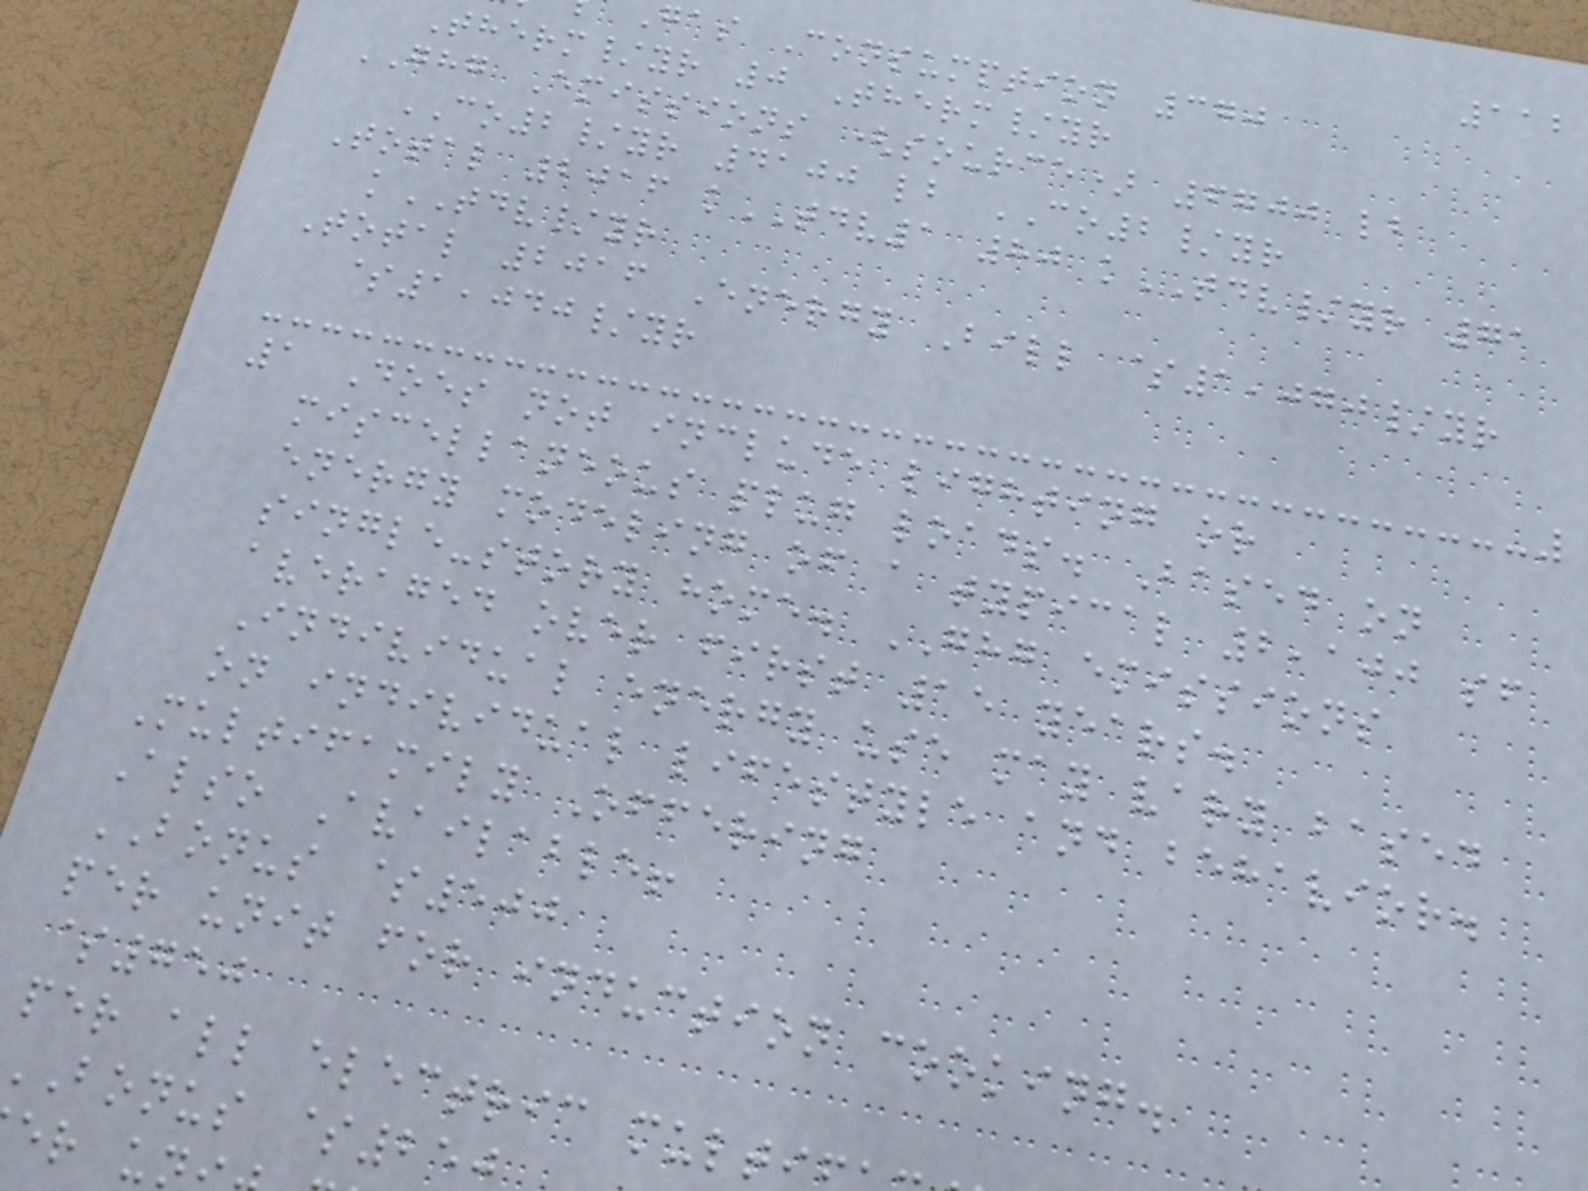112
gas Consumption 370
Therm/yr 0 Therm/yr
GHG Emissions (source) 6700 lb
CO2/yr 4100 lb CO2/yr
Total 2016 kTDV1 80 kTDV/yr 71
kTDV/yr
Total 2016 Energy Bill $1,070/yr
$1,040/yr
1 Does not include lighting or
miscellaneous plug loads. Based on
energy modeling of a typical 2,100 sf
single-story home. GHG emissions
averaged over first 15 years.
Individual energy use may vary based
on individual lifestyle and behavior.
Multifamily Offering
Also Available!
BONUS $500
per unit for induction cooking.
$750
per all electric multi
bonus $25
